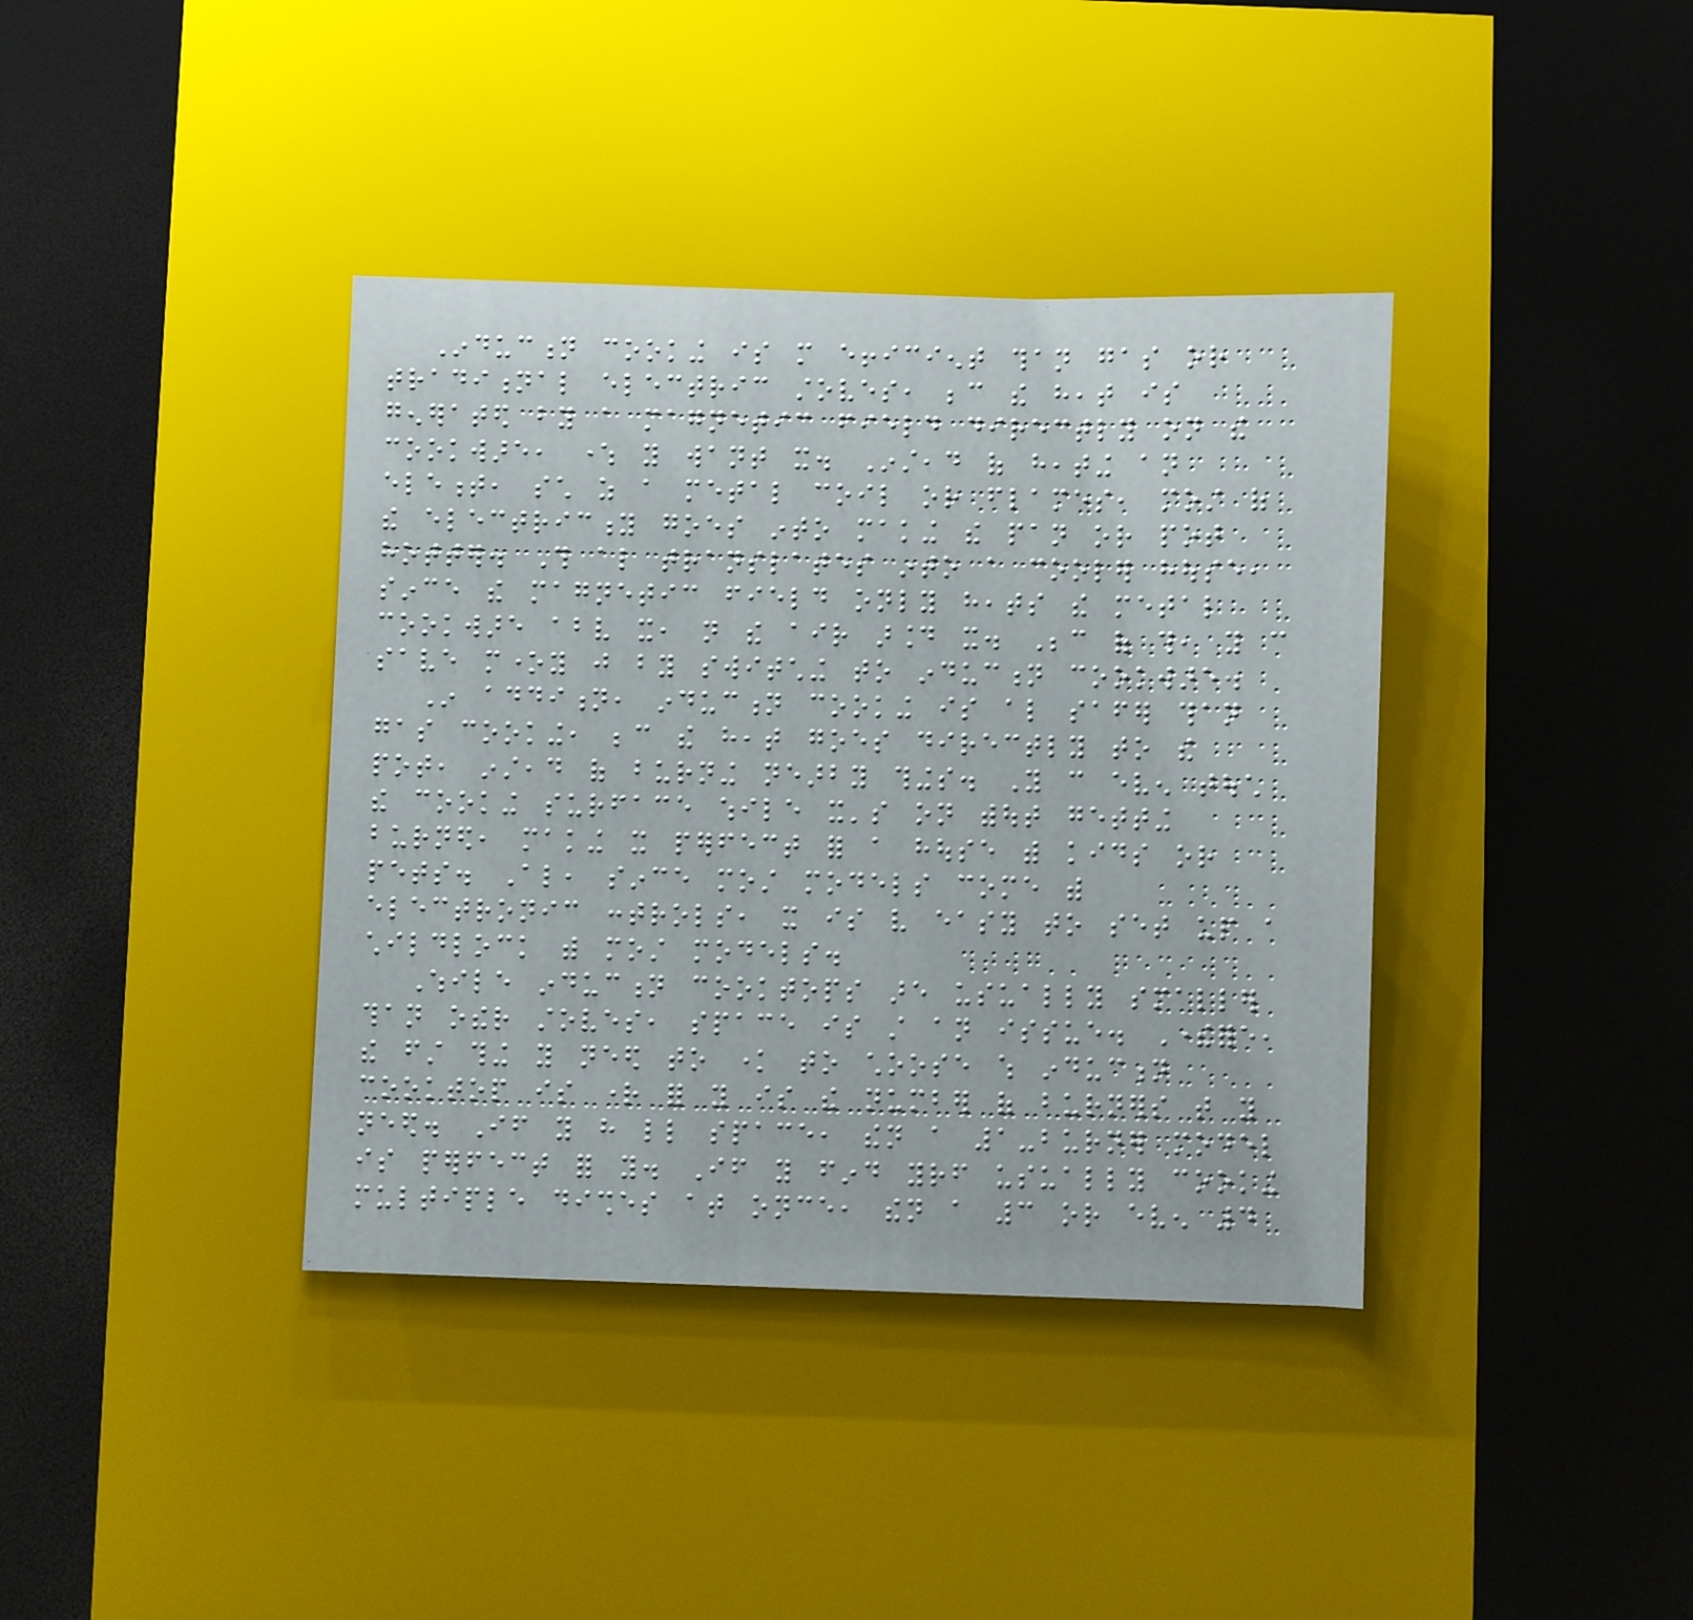Induction cooking is more efficient than gas or
traditional electric stoves, because the heat is
generated by a magnetic field directly on the
cookware, where you want it. Instead of heating an
element, such as a metal coil or flames, most of
the electricity goes into making the pan or pot
hotter. This also translates into a cooler house,
since the magnetic field only heats the metal
cookware above it, not the air around it. Because of this, you can
save money just by switching to induction cookware.
In addition, induction cooking is also safer than
gas cooking, because the heat goes directly to the
pot, instead of burning nearby things. You can even touch
the cooking surface while it's on without getting
burned, making it perfect for a house with kids or
pets. Also, since most models come with
electronic controls, it is very easy to set up a
childlock with most models.
While induction cooktops are usually smaller
than other stoves, space is still an issue. Therefore,
the first thing you need to know to choose which induction
cooktop is right for you is the number of burners that you
need. If you have little space, then a 1-burner model
is perfect for you. If you find yourself usually cooking
multiple dishes at once, then a 3 or even 4
